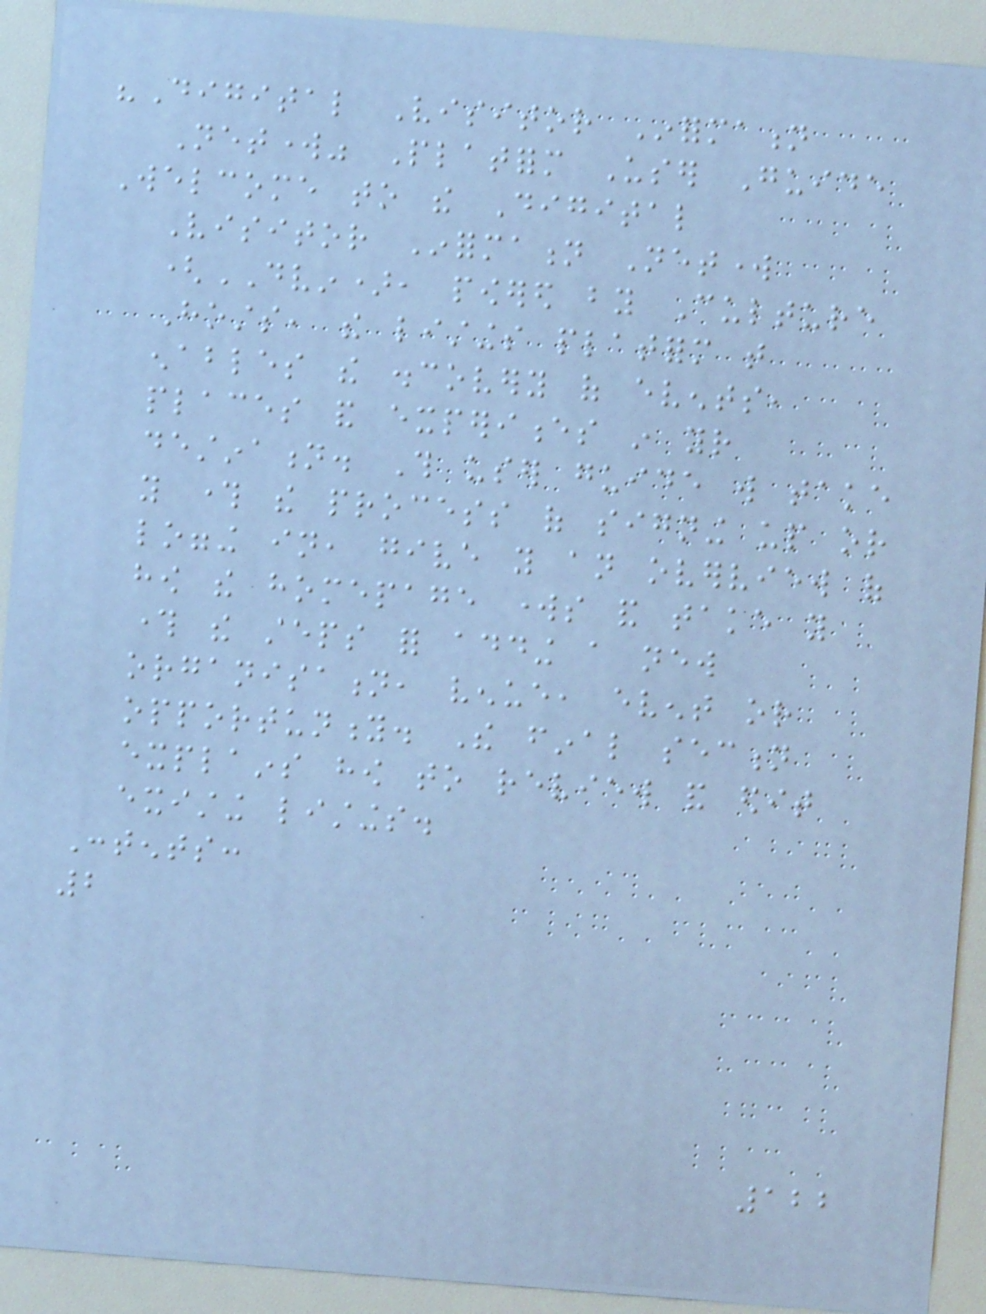"Digital Visitor Information
Network" Platform User Guide
Welcome to the Digital
Visitor Information Network
(DVIN), powered by Culture
Hosts, the listings platform that
enables the discovery of events,
places and experiences in your
destination. This user guide will take
you through the process of signing up or
logging in, give you an overview of
how the homepage works and take you
through the steps for adding a new
organisation, venue, event or
opportunity. The final section
explains how to review and edit
existing listings.
Contents:
2
122
